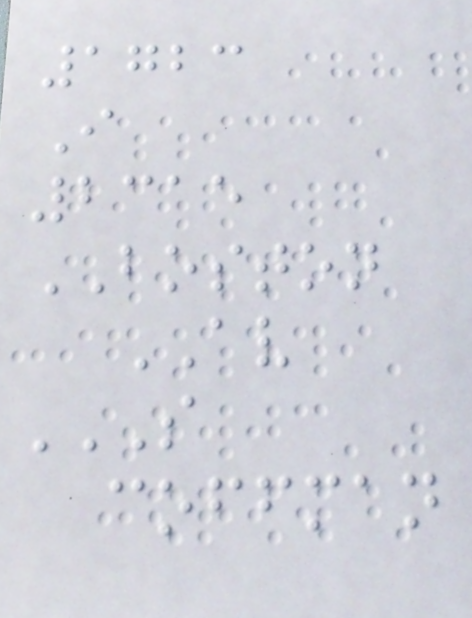1723
I
2315
BOSTON
AV
S
COFFMAN
